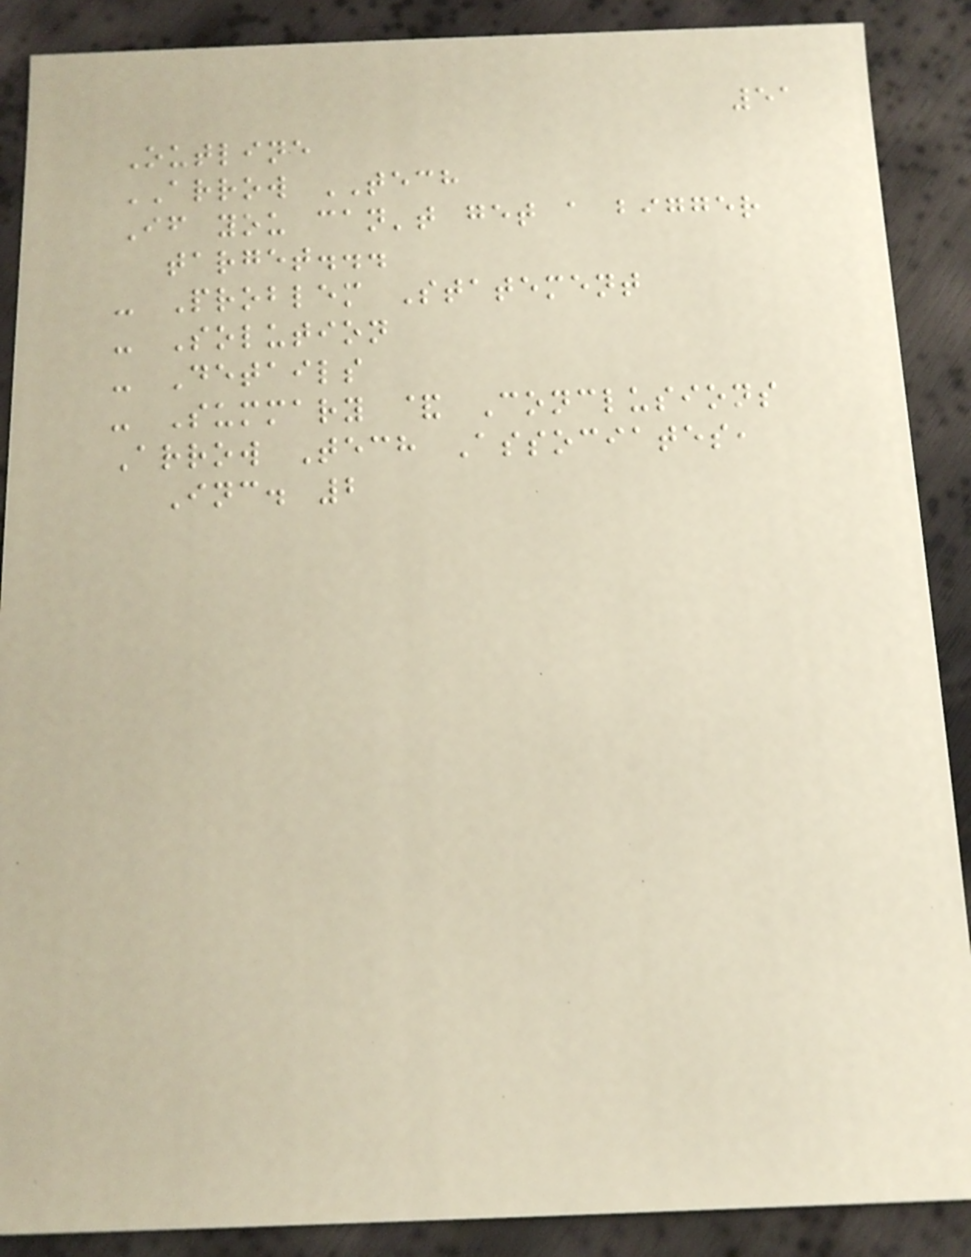51
Outline
ARROW TECH
If you can't get a bigger
target...
- Problem Statement
- Solution
- Details
- Summary & Conclusions
Arrow Tech Associates,
Inc. 2
